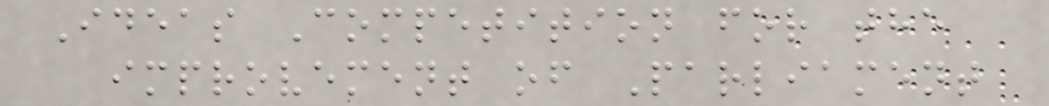Ideas Competition for the
improvement of Parliament
